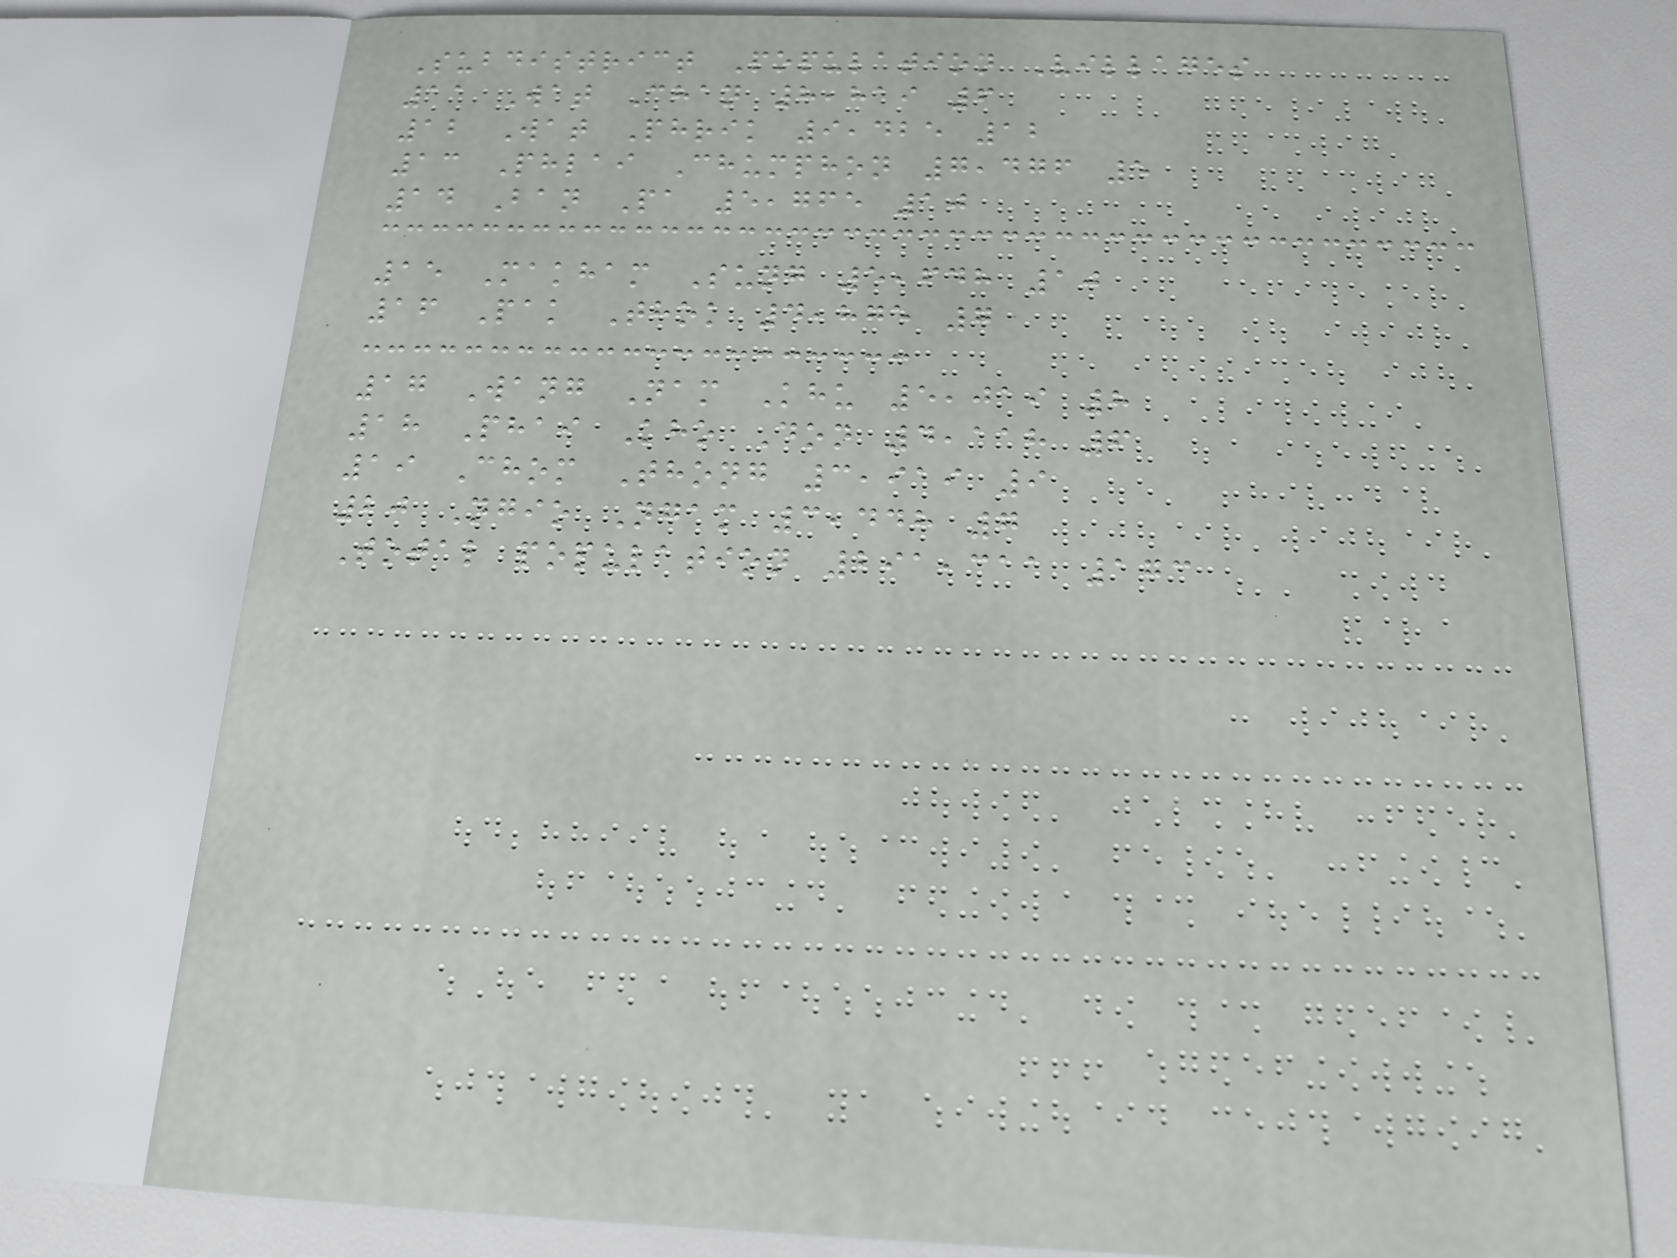Subdistrict Population Villages
11 Wat Chan 8,819 6
12 Wat Phrik 9,425 12
13 Phlai Chumphon 7,476 5
14 Ban Pa 5,765 10
15 Makham Sung 5,648 10
16 Pak Thok 4,875 7
17 Wang Nam Khu 5,019 8
18 Phai Kho Don 4,118 6
19 Chom Thong 3,919 9
20 Ngio Ngam 3,448 7
Total population 291,311 173
